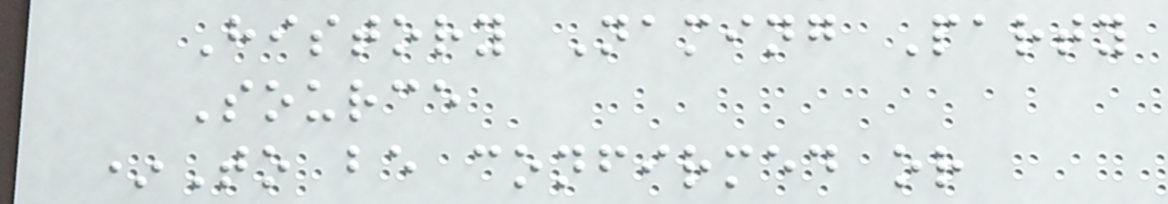History Naming Party
Source
*To be confirmed or
